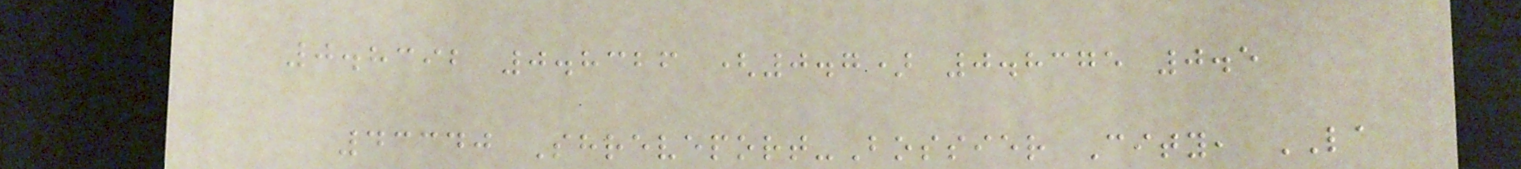0.8392 0.8326 (0.7) 0.8375 0.5
43340 Shreveport-Bossier City, LA
